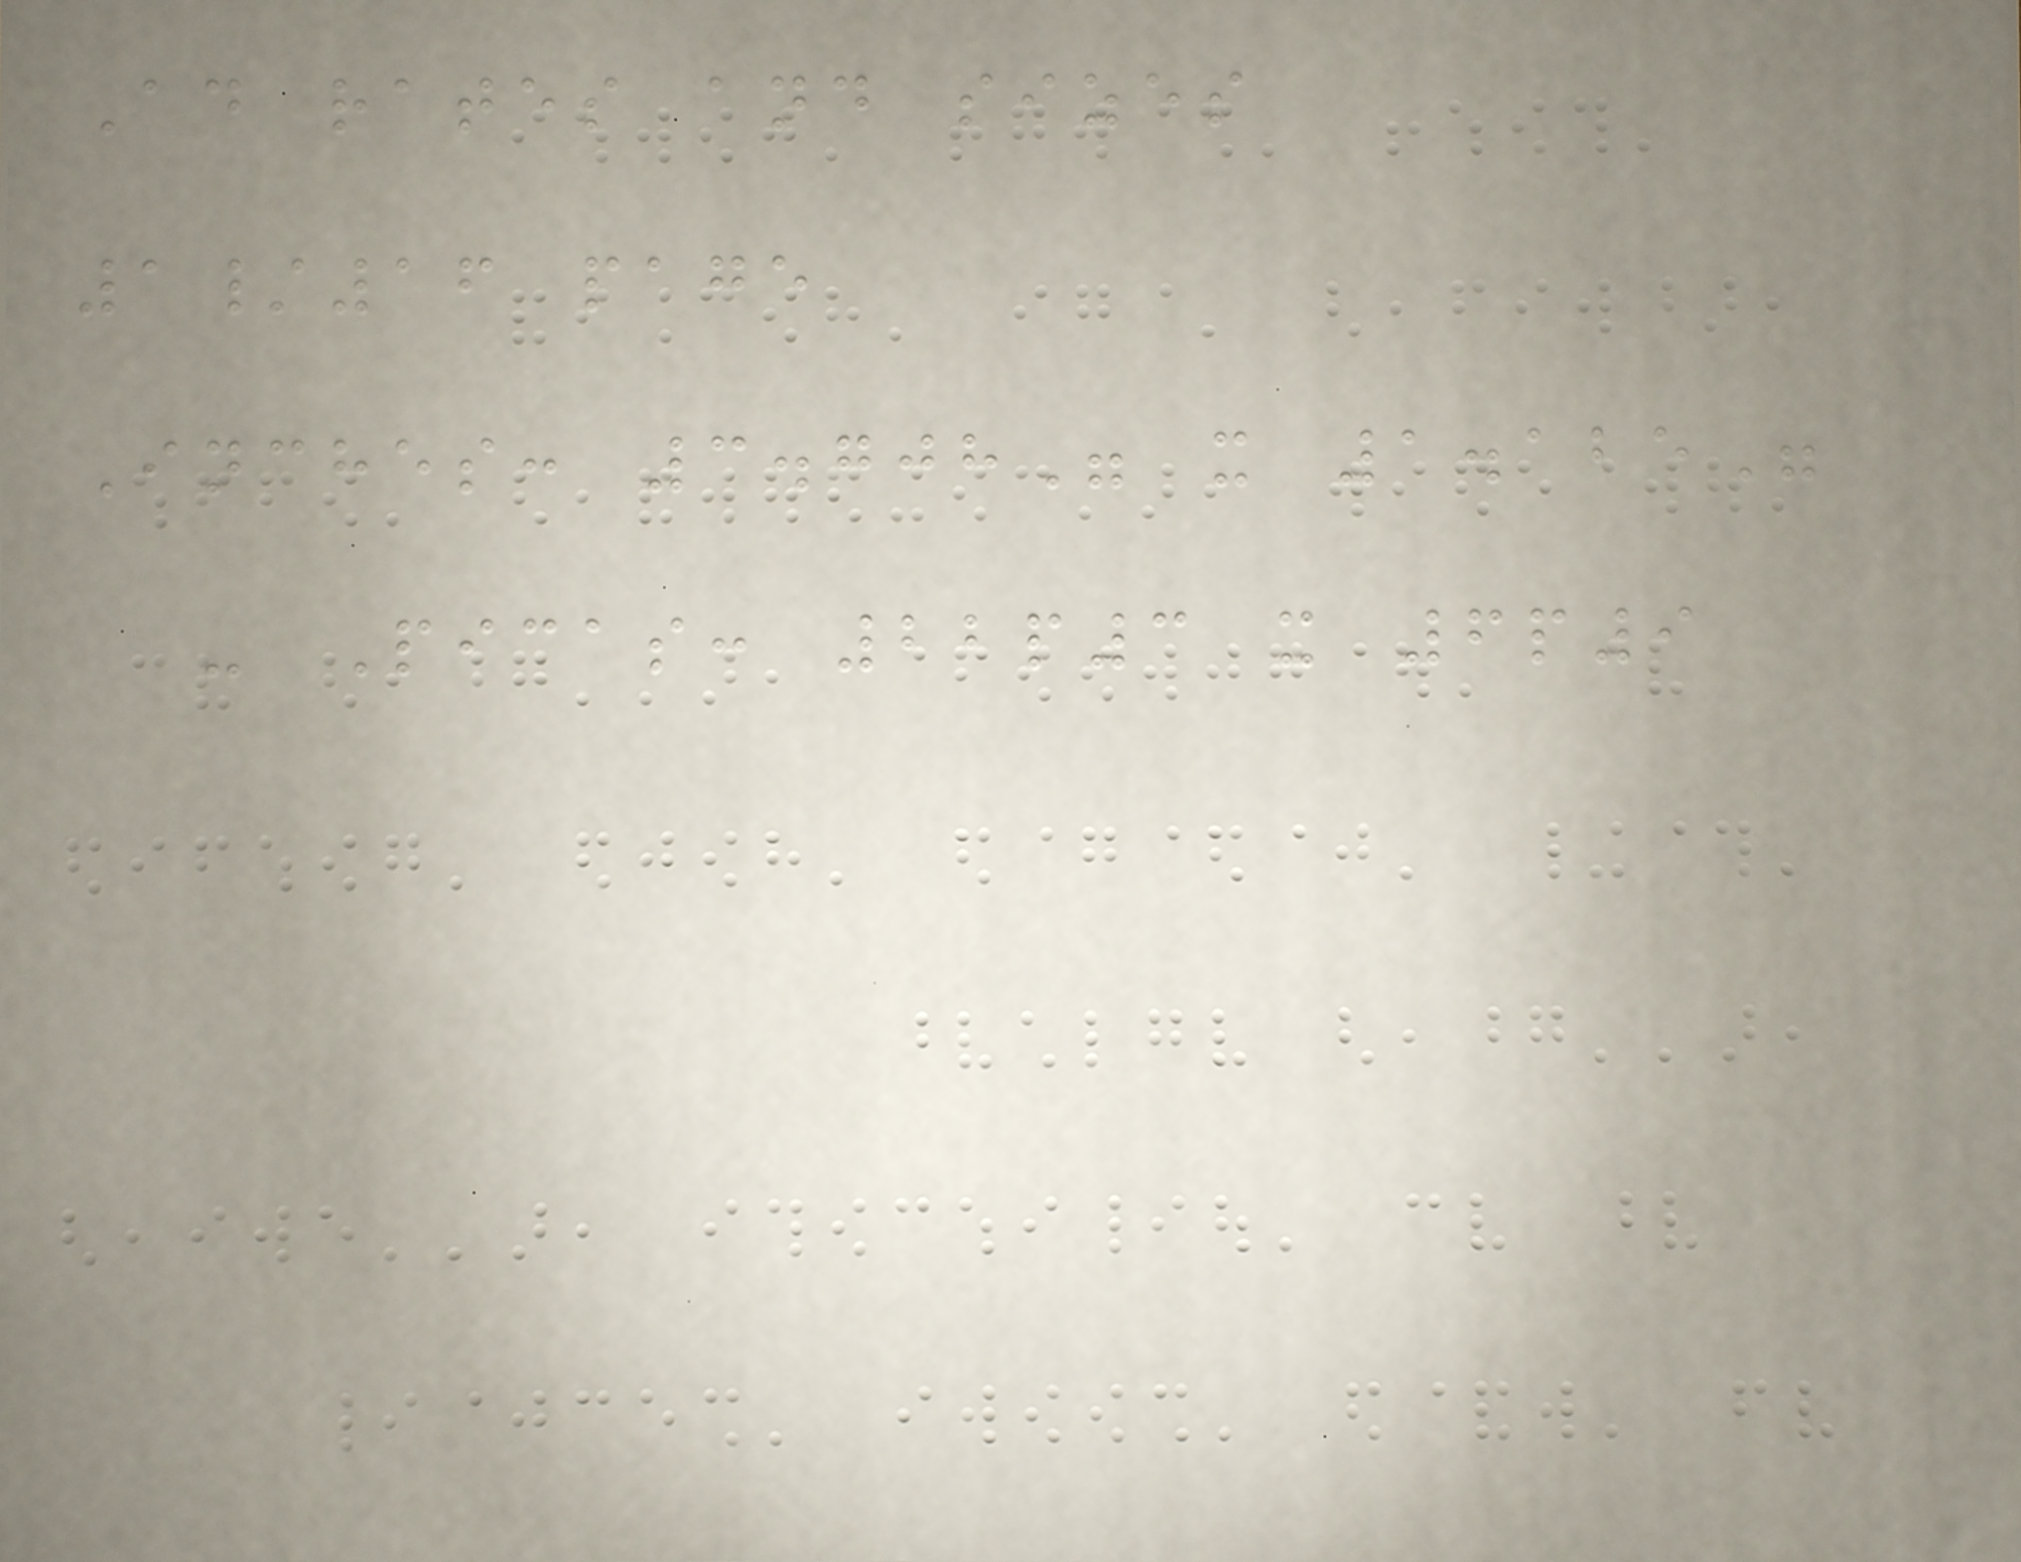Ad rates and sizes
1/16 page
Inches: 3.708" x 1.125"
- Picas: 22p3 x 6p9
